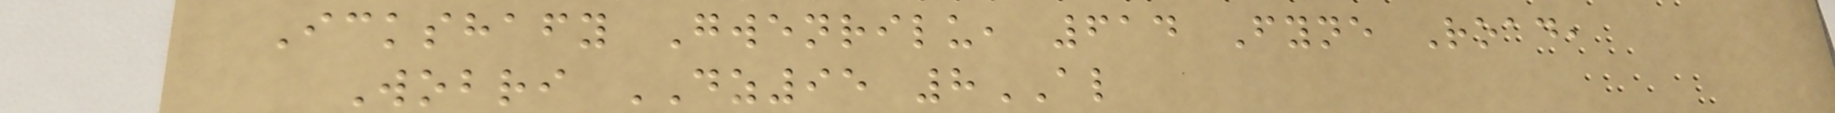Ickshafy Gwenrilu, 614 Fyne Road,
Wobri DZ95 8AL
